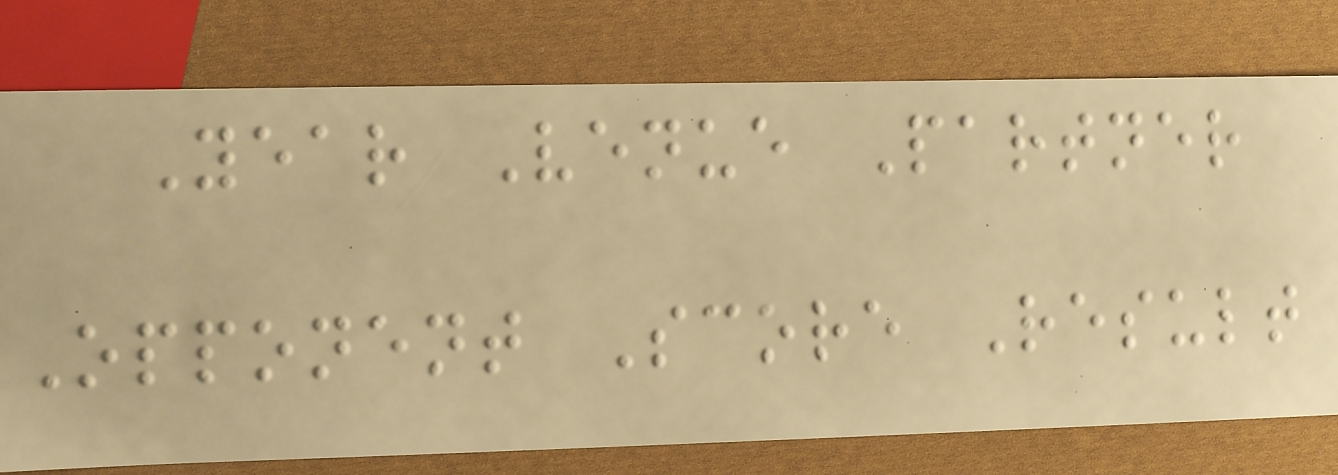Year Venue Partner
Opponent Score Result
